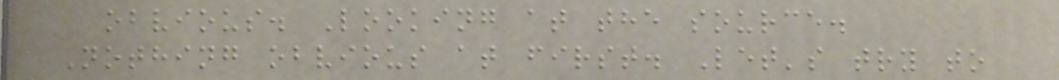obvious. Looking at the source.
Nothing obvious at first. Let's try to
